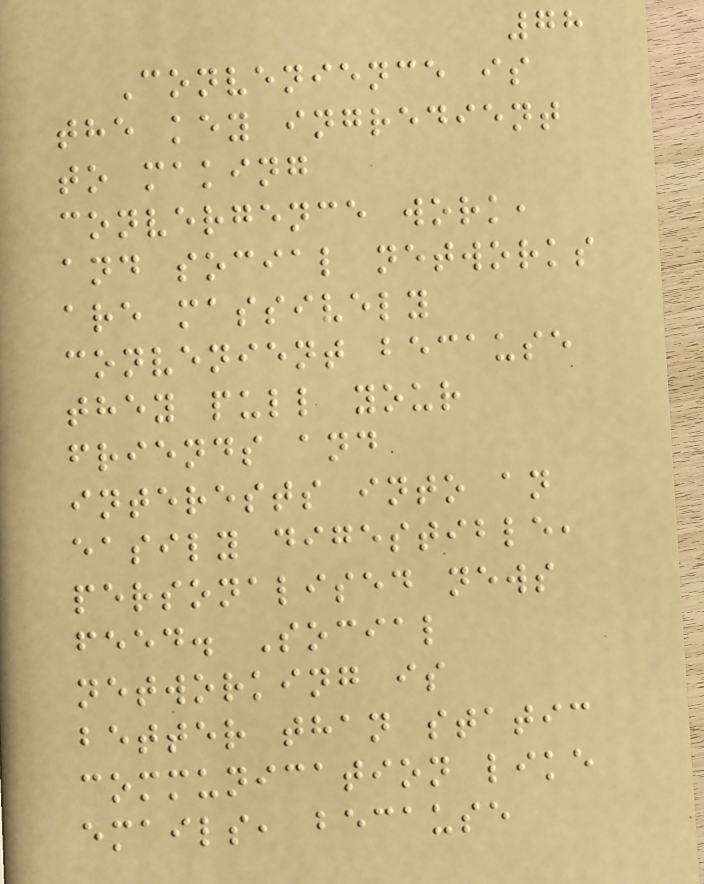78
Convenience is
the key ingredient
to making
convergence work,
and social networks
are massively
convenient because
they pull your
friends and
interests into an
easily digestible,
personalised news
feed. Social
networking is
better than static
communication like
emails, because
